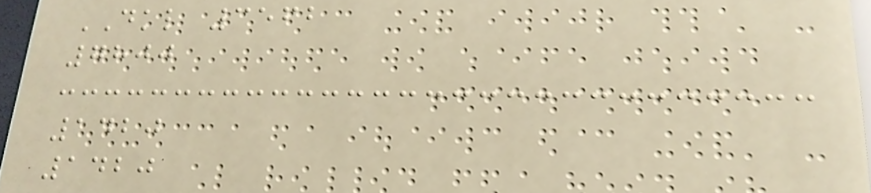DKL 3562
7800
1420
1420
